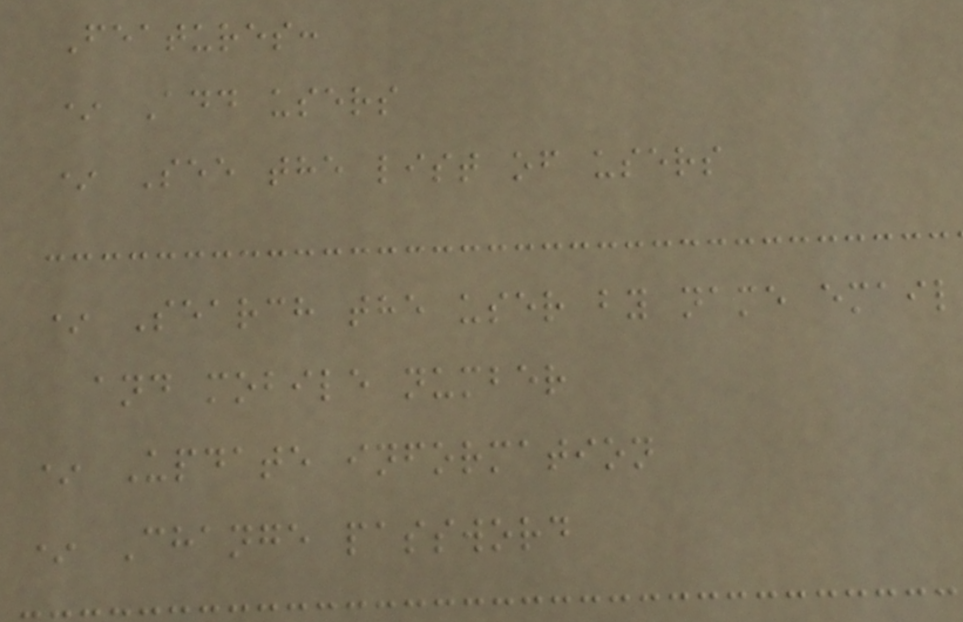Features:
* Add users
* See the list of users
* Search the user by name email
and mobile number
* Update information
* Change password
